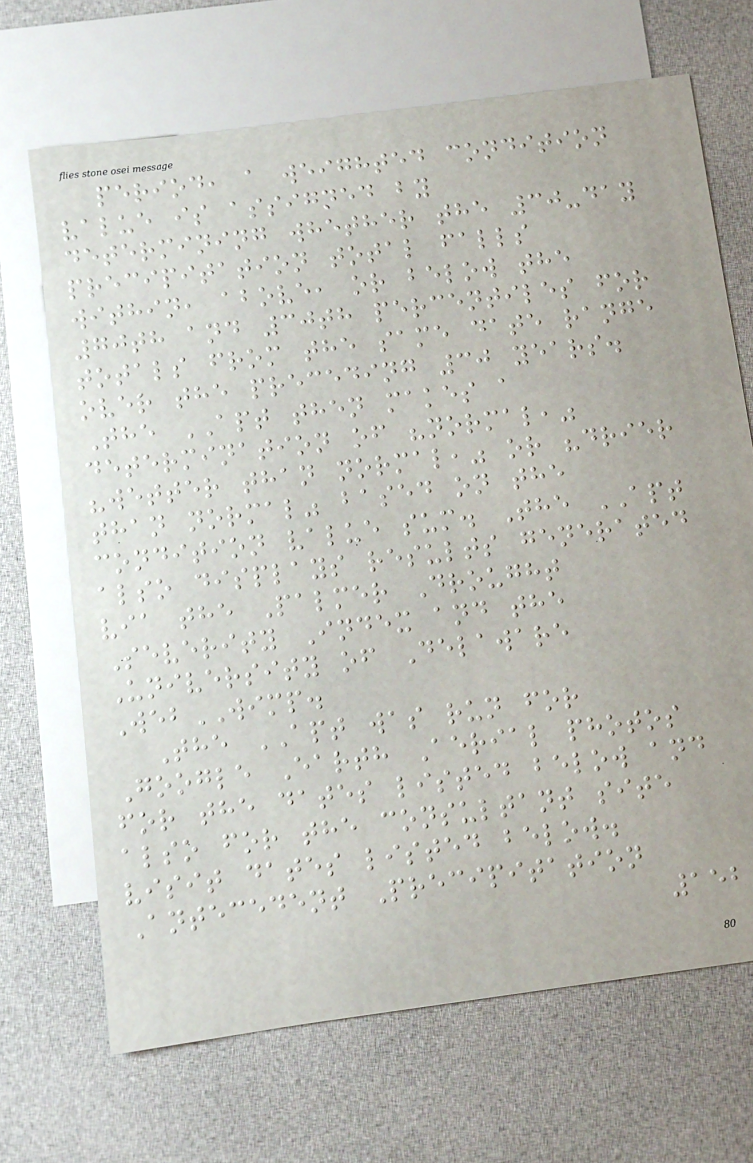period, a weighted condition
value is assigned by
determining whether the 30-day
precipitation total falls
within, above, or below the
70th and 30th percentiles for
totals from the same date range
over the preceding 30 years.
The APT then makes a
determination of "normal,"
"wetter than normal," or "drier
than normal" based on the
condition value sum. The APT
also displays results generated
via the Palmer Drought
Severity Index and the
University of Delaware
WebWIMP.
The APT was run for
Google Earth Aerial photos
for the dates listed below and
also for the consultant site
visit dates listed below.
Antecedent Precipitation
152
